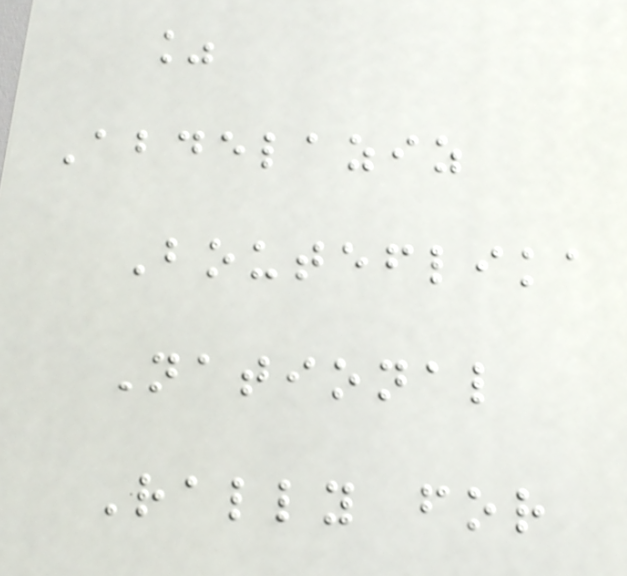%
Abdelaziz
Bouteflika
National
Rally for
